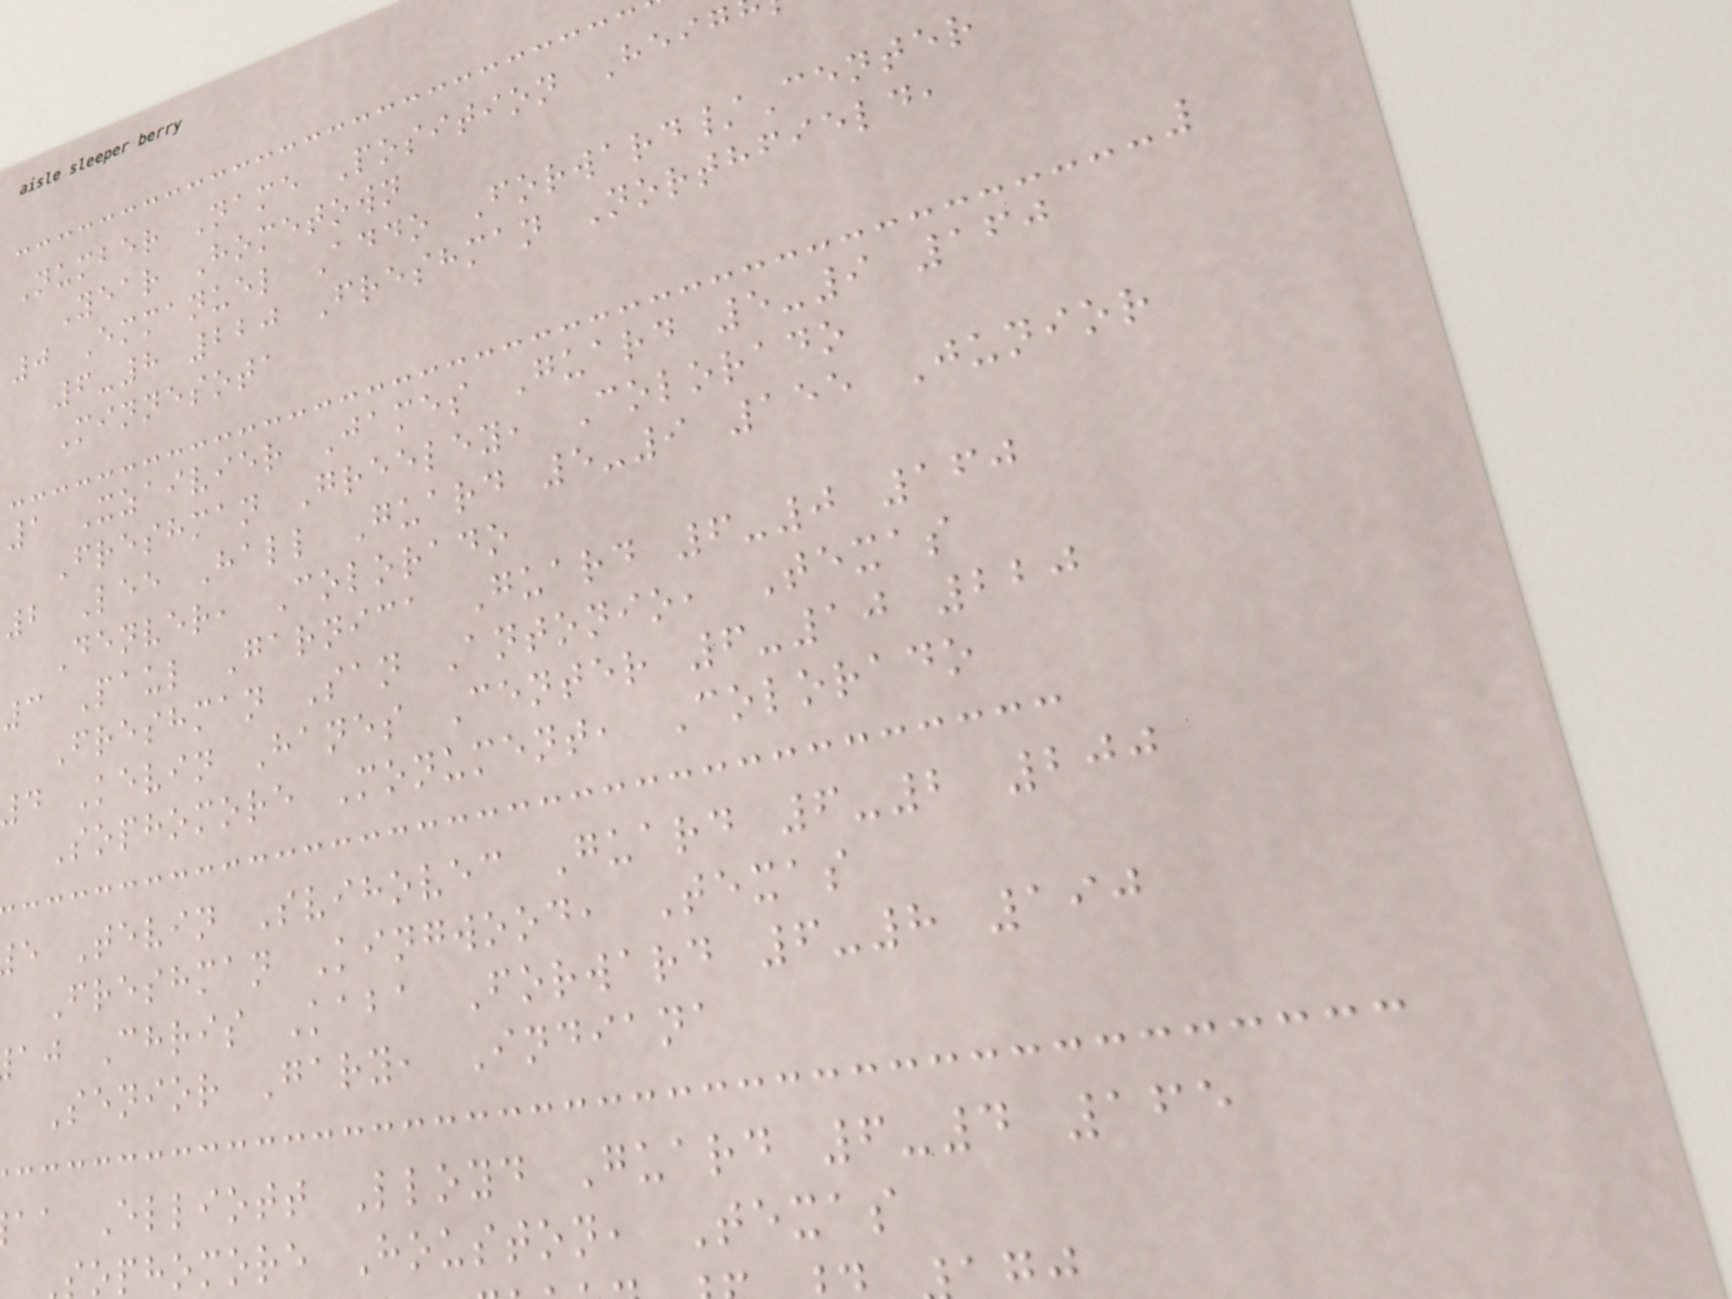Number Name Position Heig
Year Hometown
0 Emmanuel Addo Forward/Center
6-8 220 Freshman Northfield,
Minnesota
1 Xzaivier James Guard 5-9 160
Freshman Greeley, Colorado
2 Lee Hall Guard 5-9 155 Junior
Denver, Colorado
3 Paul Garnica Guard 6-0 160
Freshman San Antonio, Texas
4 Kevin Hanes Center 6-10 220
Sophomore Monument, Colorado
e Tevin Svihovec Guard 6-2 200
Freshman Kingwood, Texas
aj Chris Kaba Forward 6-8 190
Senior Gary, Indiana
aa Elliott Lloyd Guard 6-4 165
ophomore Houston, Texas
